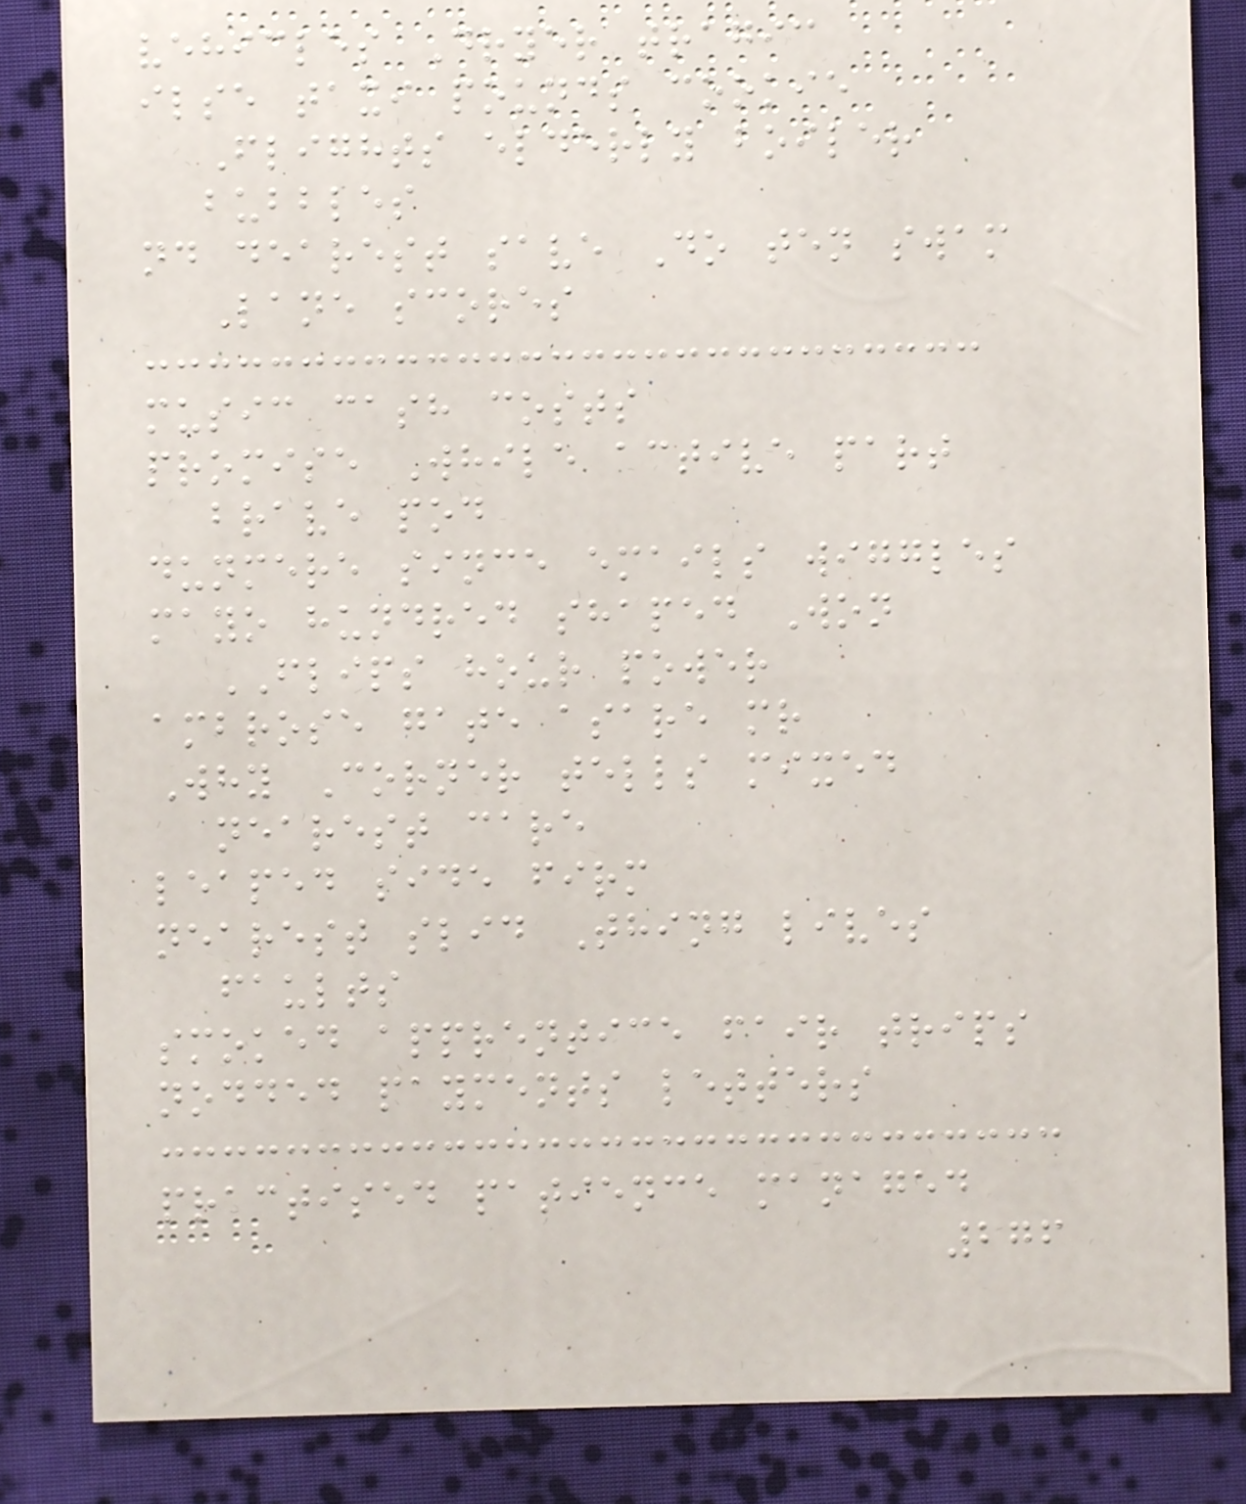vehicles Dryer tragic
ilse taxi pounds cookie
Flights elderly boiler
bubbles
nd dearest save Do ten swam
Lane scores
music cash costs
promise While active part
brave pod
dunmere since emails wiggles
mayo hundred shaped Won
FLIPS hour power
ambrose gate asare mr
Why Corner tells mixed
nearest care
leaped side firm
nearest slid Thing lives
faults
smoked apprentice fair trips
nodded payments letters
practised patience managed
276
